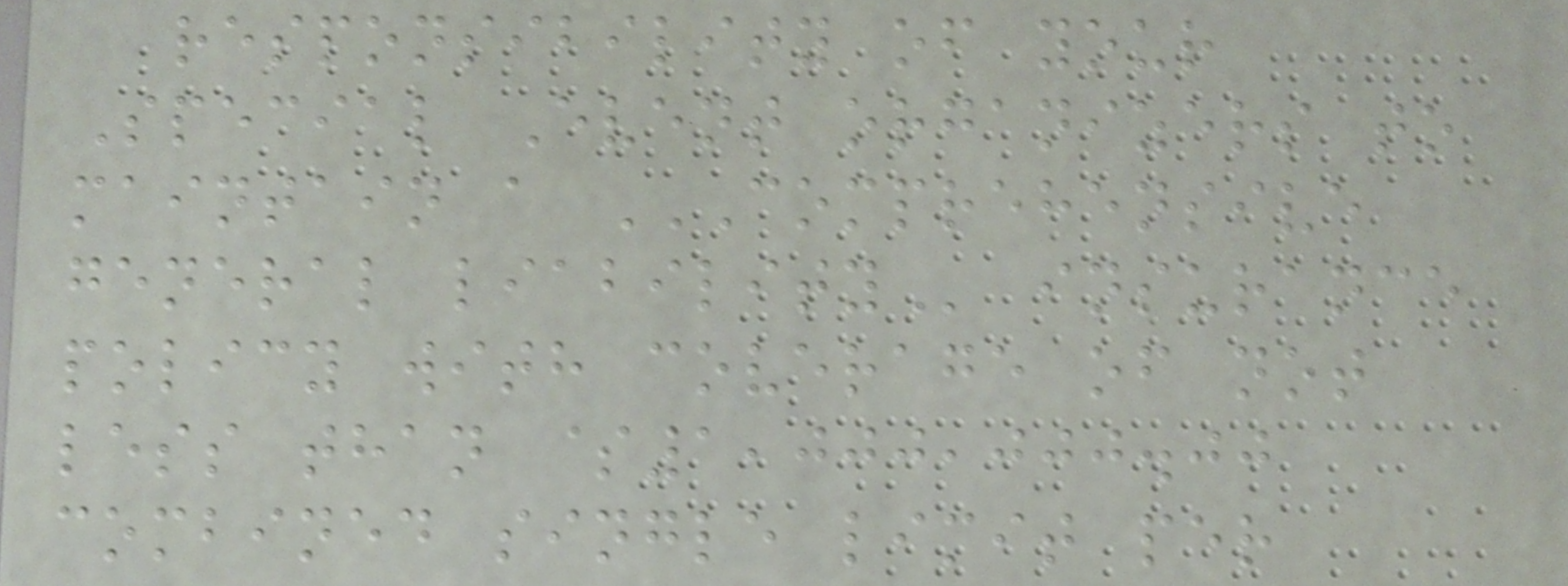responsibility of your
Special Event organizers to
maintain a COMPREHENSIVE
GENERAL LIABILITY insurance
policy with coverage of not
less than $1,000,000.00
combined single limit per
